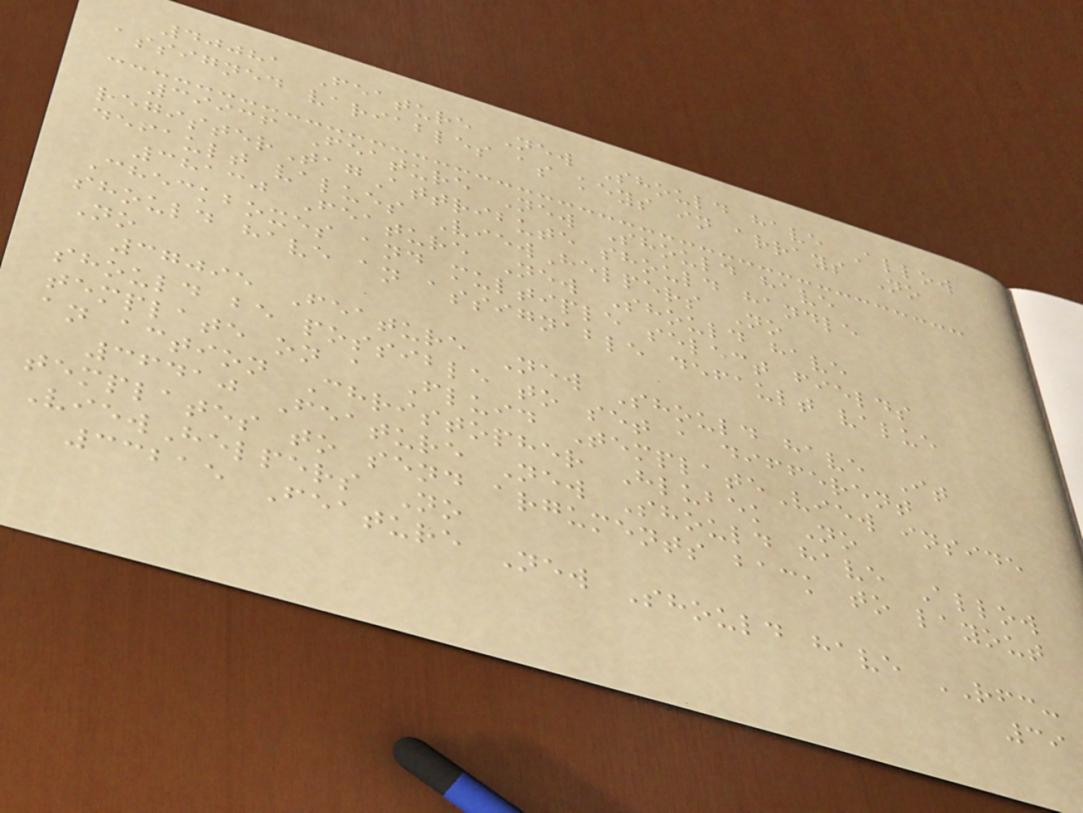40081 Feature New Should have Allow
assigned variables as keys in arrays No
39936 Feature New Should have
registerTagAttribute should handle
default values ViewHelpers No
38130 Feature New Should have
Checkboxes and multiple select fields
should have an assignable default value
No
37095 Feature New Should have It
should be possible to set a different
template on a Fluid TemplateView inside
an action Christopher Hlubek No
36410 Feature New Should have Allow
templates to send arguments back to layout
ViewHelpers No
33215 Feature New Should have RFC:
39
